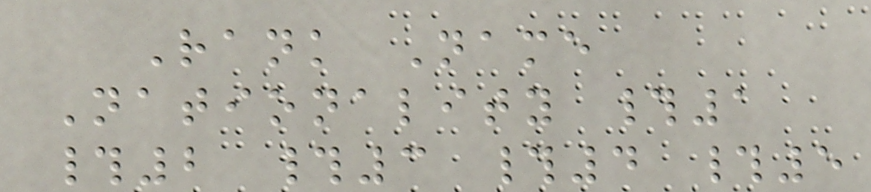Rank Name
Nationality #1
#2 #3 #4 #5
